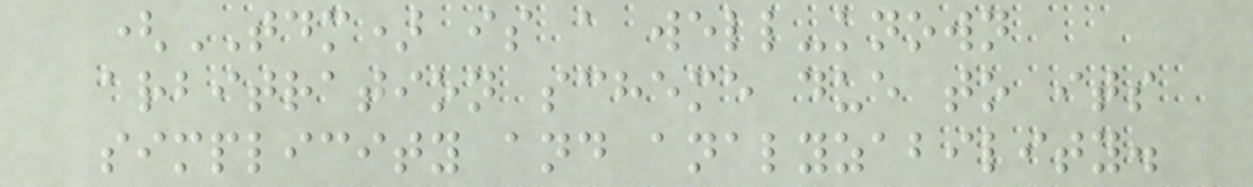(TDM) is a well-known
arbitration scheme due to its
simplicity and analyzability.
